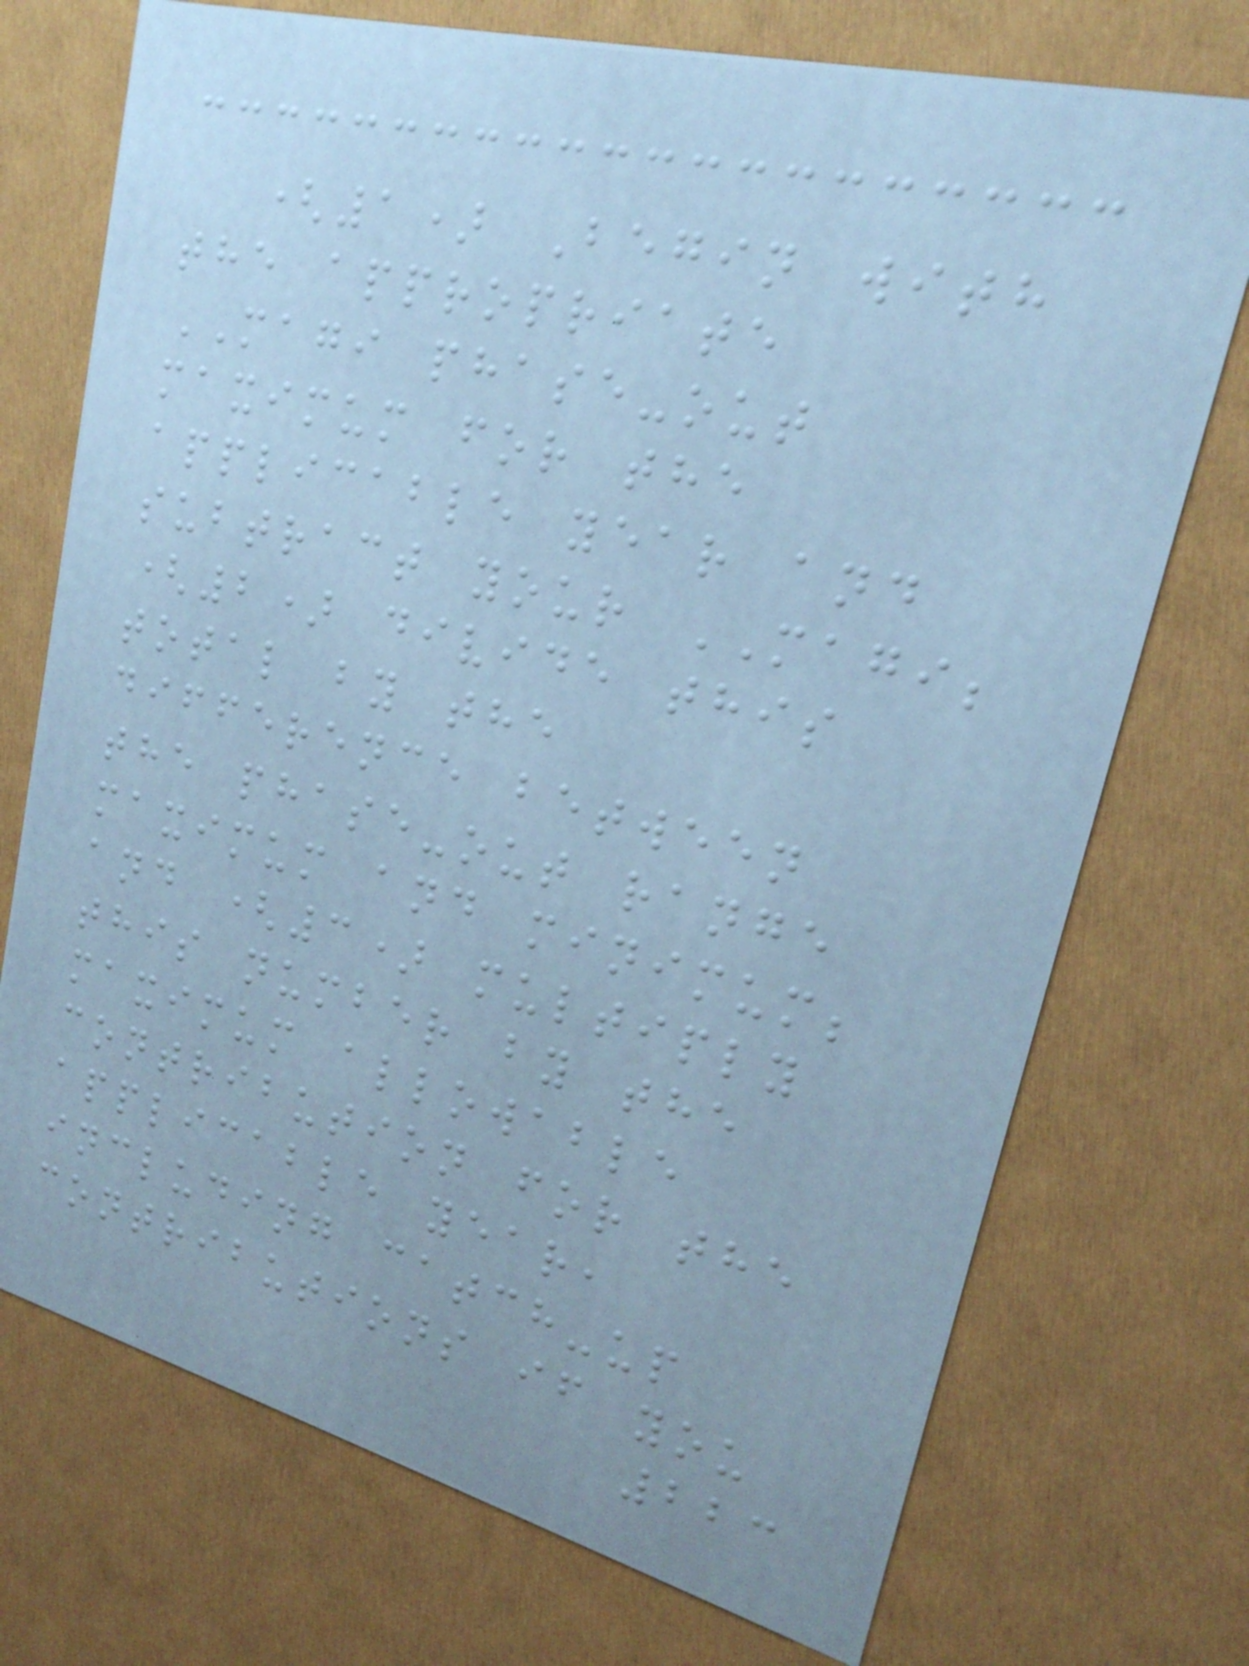(1) Begin with
the appropriate
MAGI phase-out
maximum for the
applicable year and
subtract your MAGI;
(2) divide this
total by the
difference between
the phase-out range
maximum and minimum;
and (3) multiply
this number by the
maximum allowable
contribution for the
applicable year,
including catch-up
contributions if you
223
